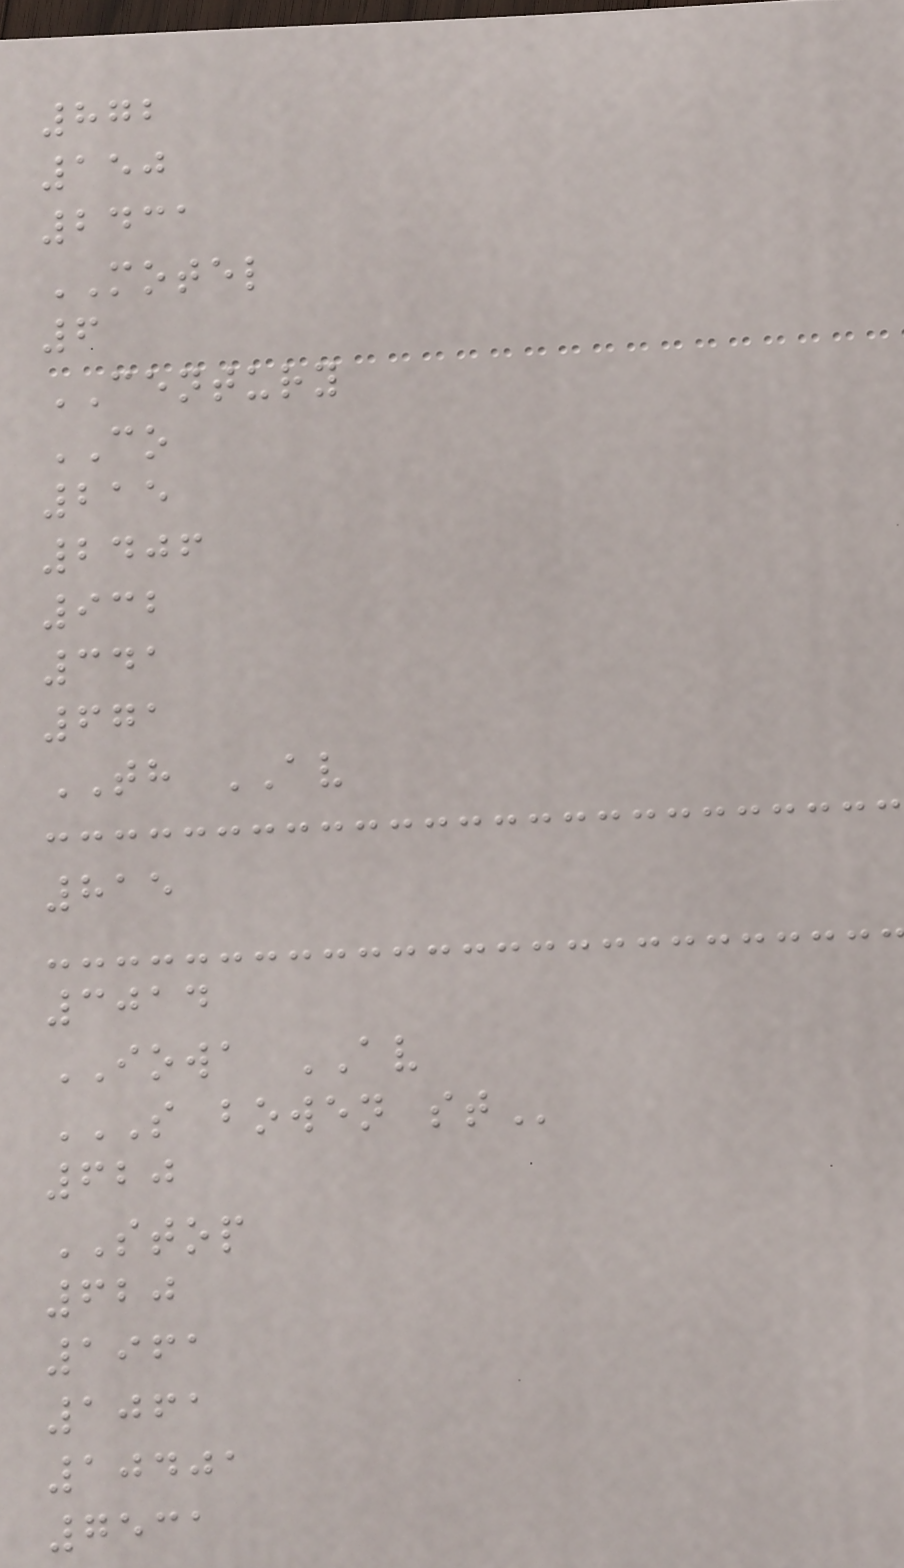872
150
2431
MOTEL
6
CENTURY
CO
215
2406
932
341
671
TH AV
815
3014
IOWA AV
S BOWEN ST
620
STOP
620
1961
1061
10401
7531
